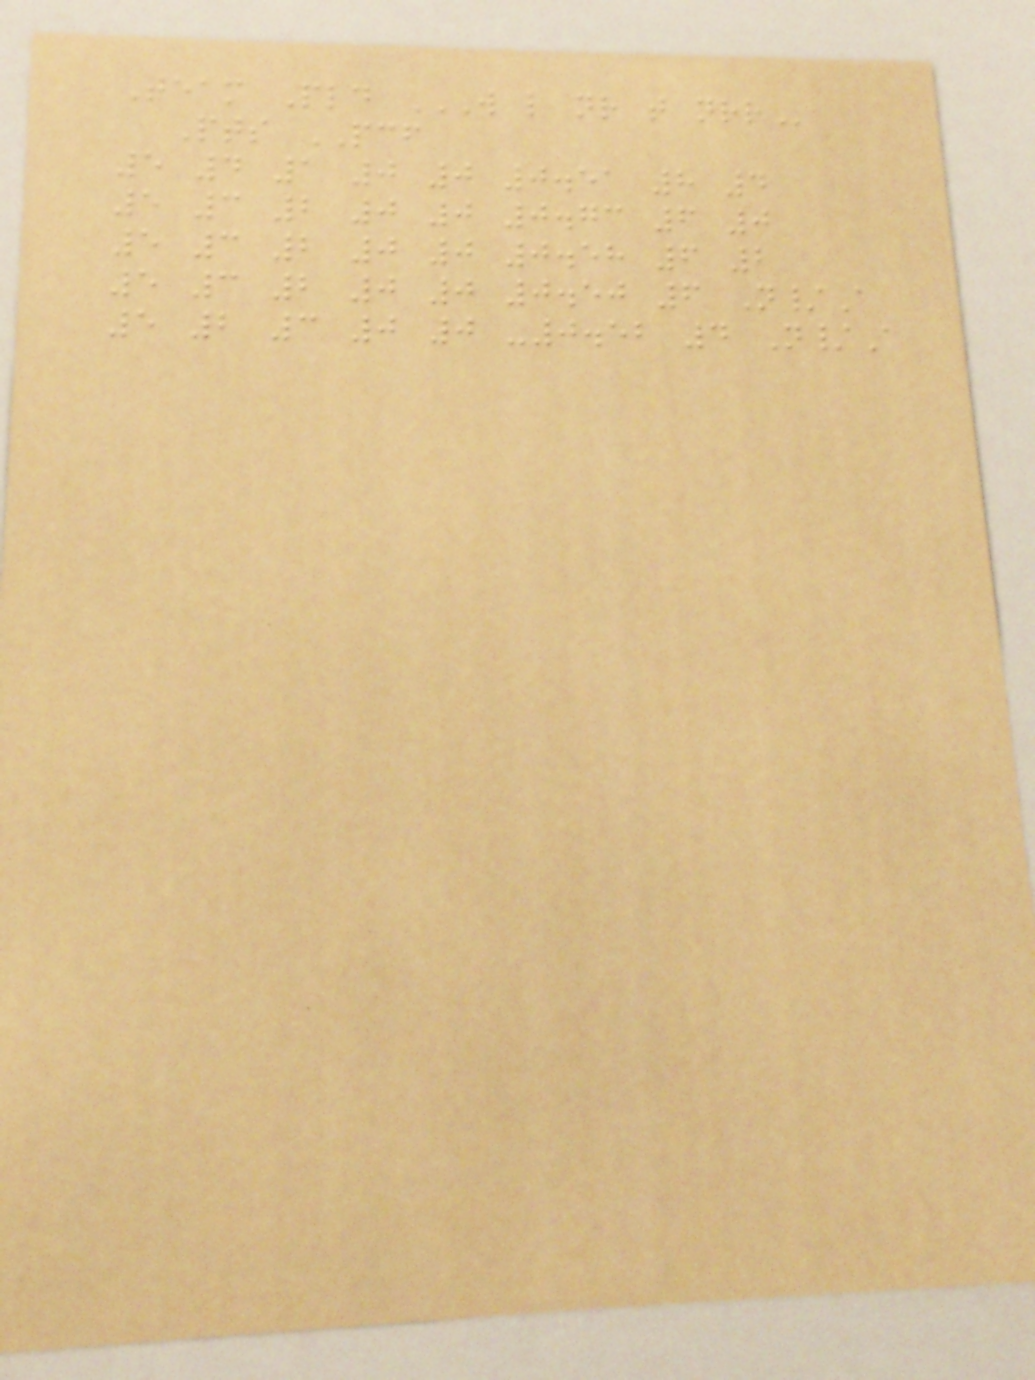Team Pld W L NR T NRR
Pts PCF
5 4 1 0 0 0.51 8 4
5 3 2 0 0 0.73 6 0
5 3 2 0 0 0.58 6 2
5 3 2 0 0 0.50 6 N/A
5 2 3 0 0 -0.52 4 N/A
